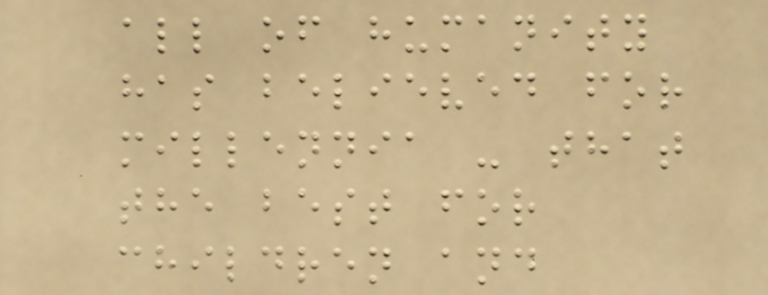all of humanity
has believed for
millennia - that
the best for
children and
